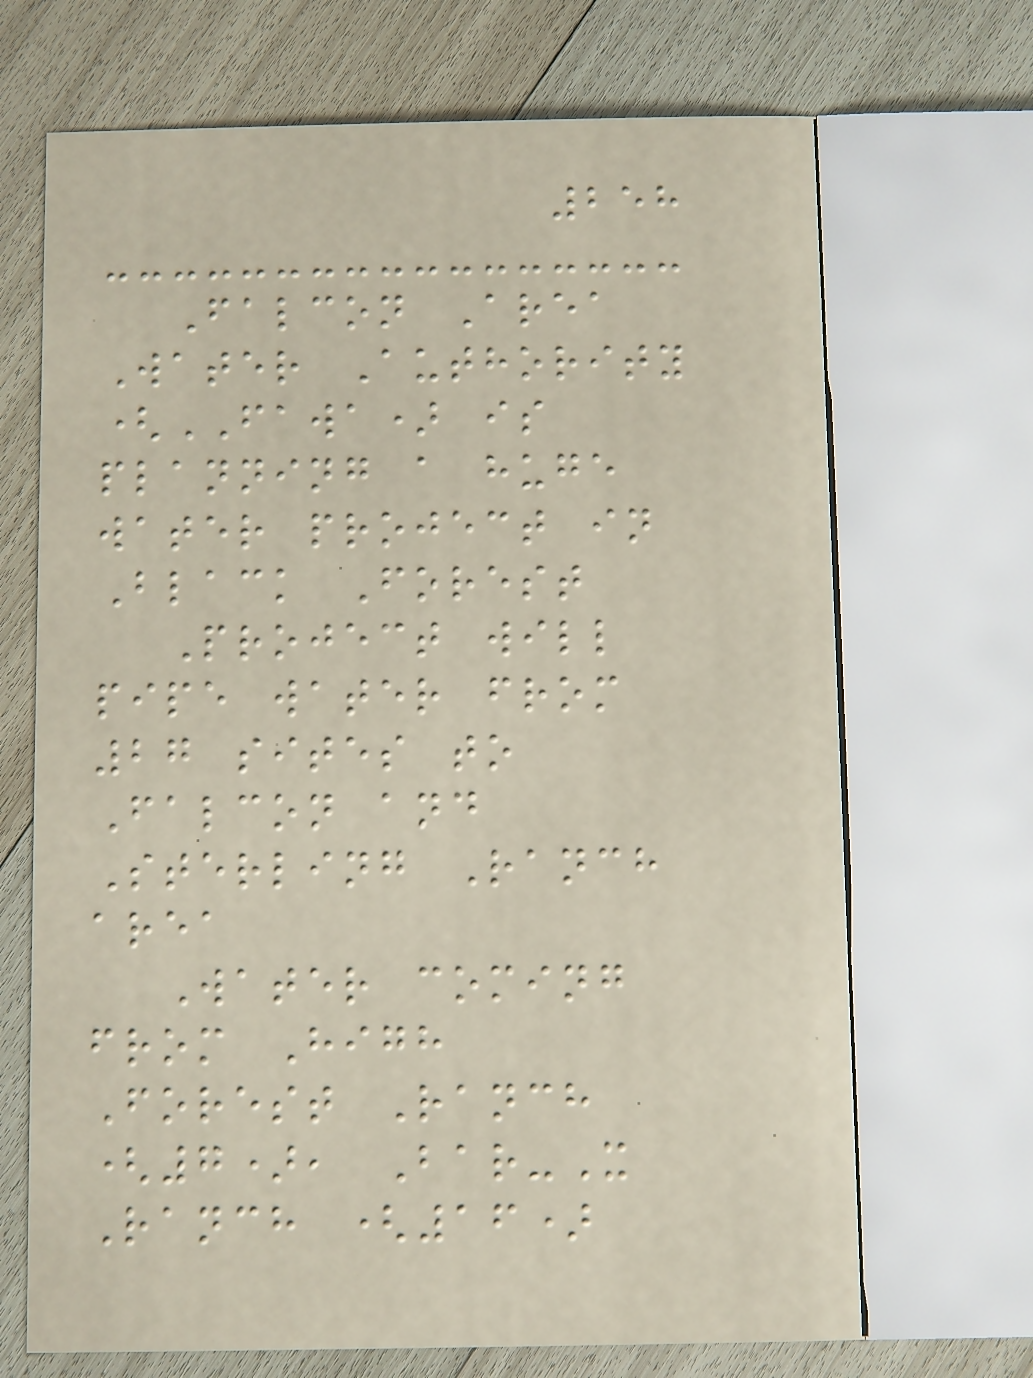258
Falcon Area
Water Authority
(FAWA) is
planning a huge
water project in
Black Forest
Project will
pipe water from
27 sites to
Falcon and
Sterling Ranch
area
Water coming
from High
Forest Ranch
(7), Bar-X
Ranch (16)
